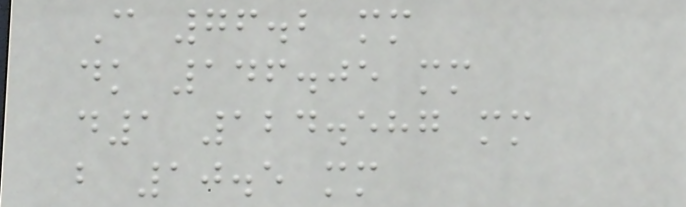C 76.2 mm
dk 146.05 mm
d1 124.587 mm
b 10.5 mm
